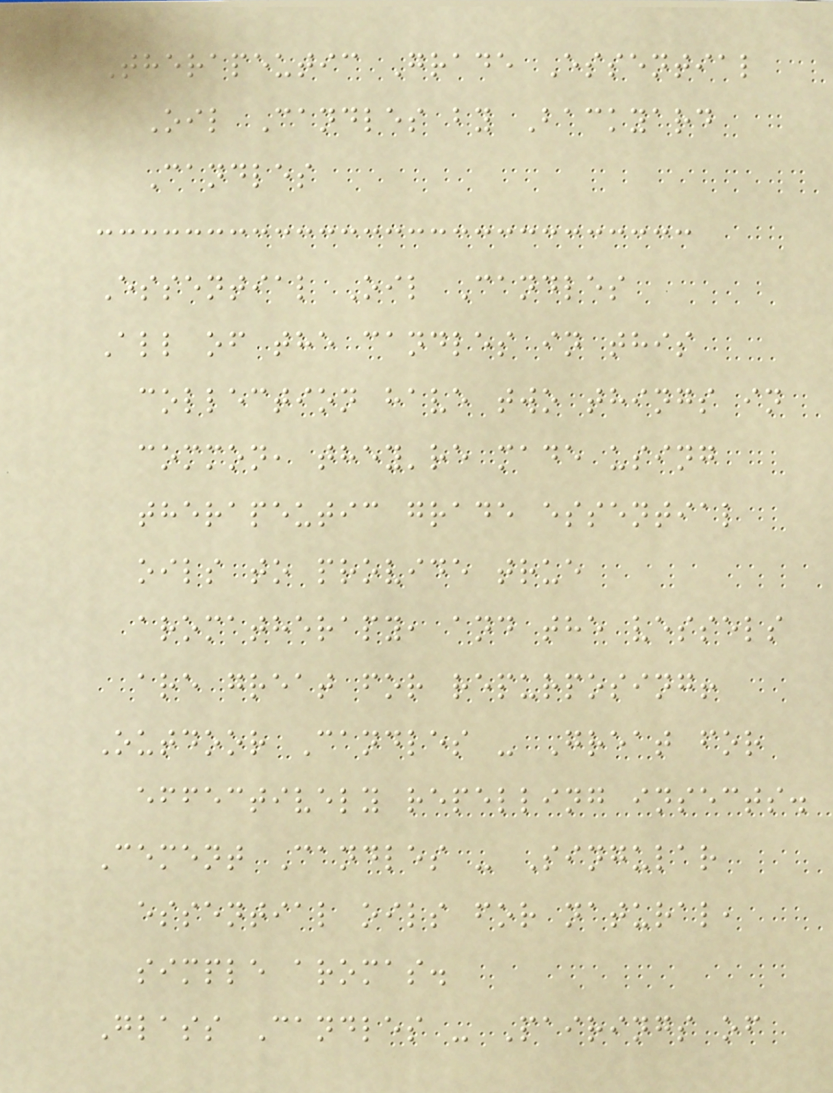Therapeutic Grade Essential
Oil Candles by Backyard
Candles
Essential Oil Candles
All of the candles in this
collection have two things in
common, they're made using
therapeutic grade essential
oils to provide true
aromatherapy, and the vessels
are great for repurposing!
Outdoor Candles - Great for
effectively repelling insects.
Cement Candles - Singular
essential oils for natural,
simple aromas.
Glass Candles - Pairings of
